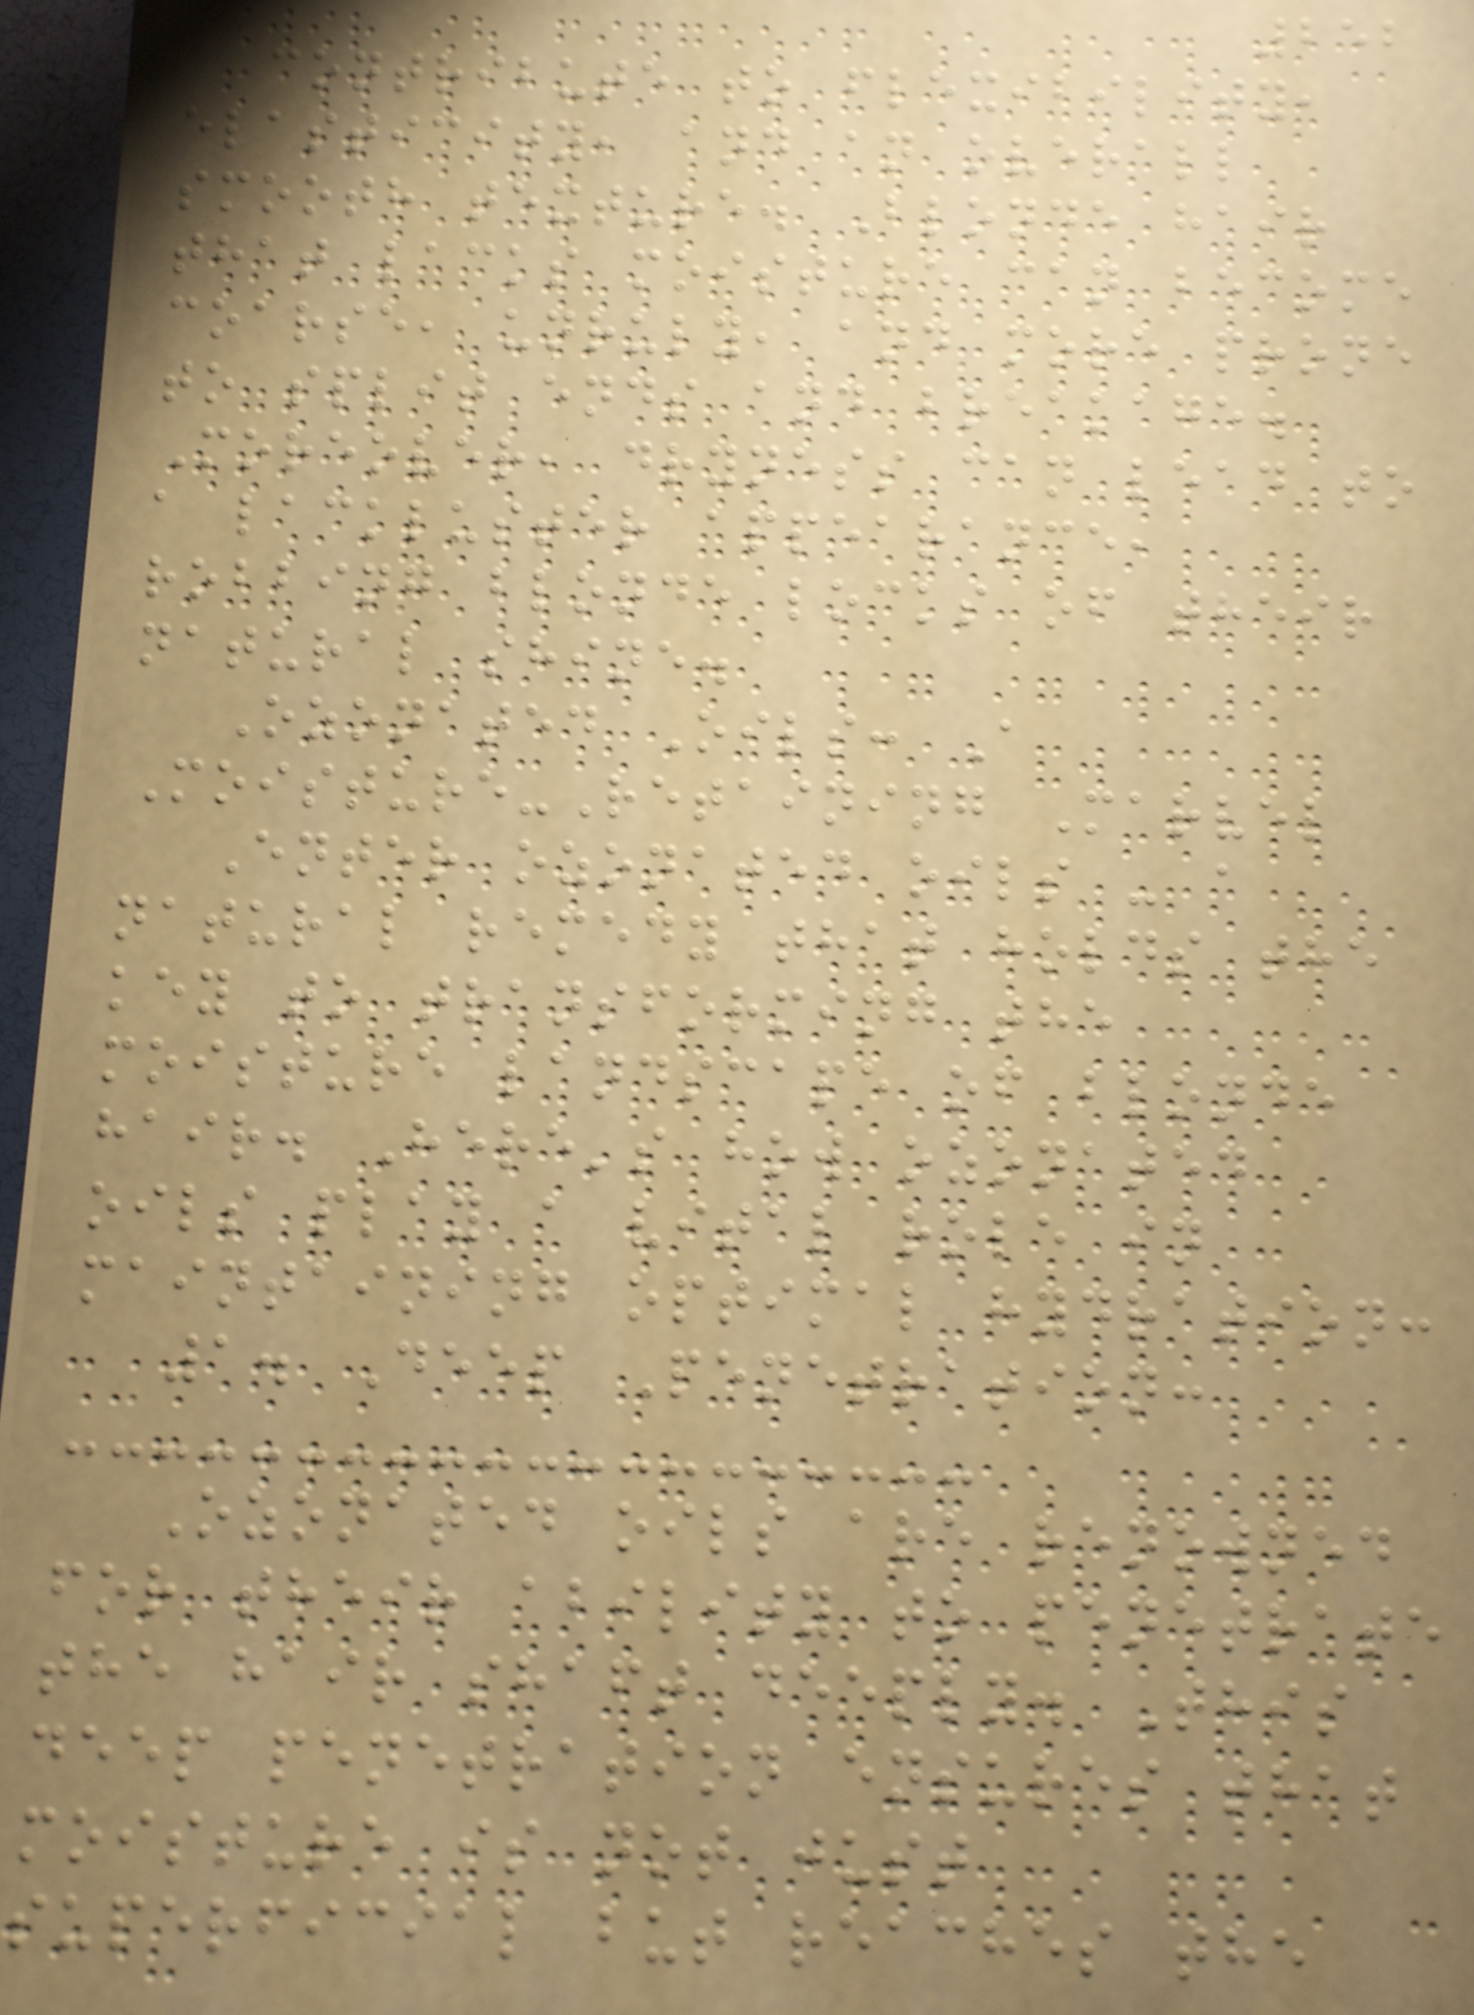252
contribute to flexibility,
elasticity, and an overall
smooth texture. Blonde hair
that lacks moisture can become
coarse, unruly, and more prone
to split ends and breakage.
Moreover, dryness can lead to
a lackluster appearance,
robbing blonde locks of their
natural shine.
Ozonated Oils: A
Moisture-Retaining Marvel
Enter ozonated oils - a
natural remedy that holds the
key to transforming the
moisture landscape of blonde
hair. Here's how ozonated
oils play a vital role in
maintaining optimal hydration:
1. Deep Penetration:
Ozonated oils are renowned
for their ability to penetrate
the hair shaft deeply. This
deep penetration ensures that
moisture is not just
superficial but reaches the
